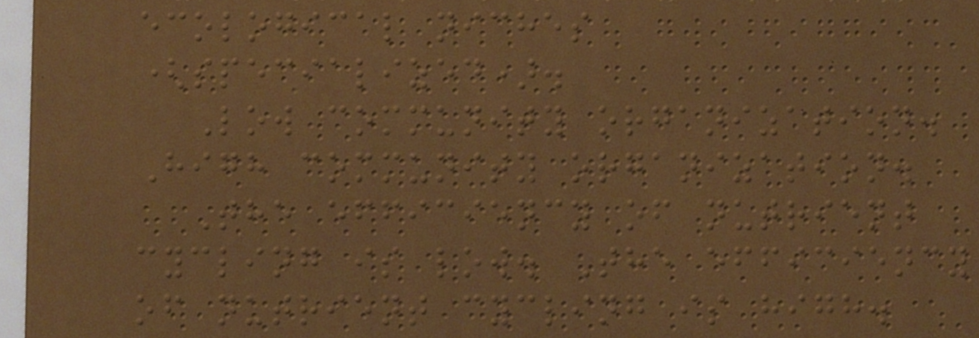ecological niches
(specialized).
Low community organization.
High community organization.
The efficiency of nutrient
cycling is low. The efficiency
of nutrient cycling is high.
